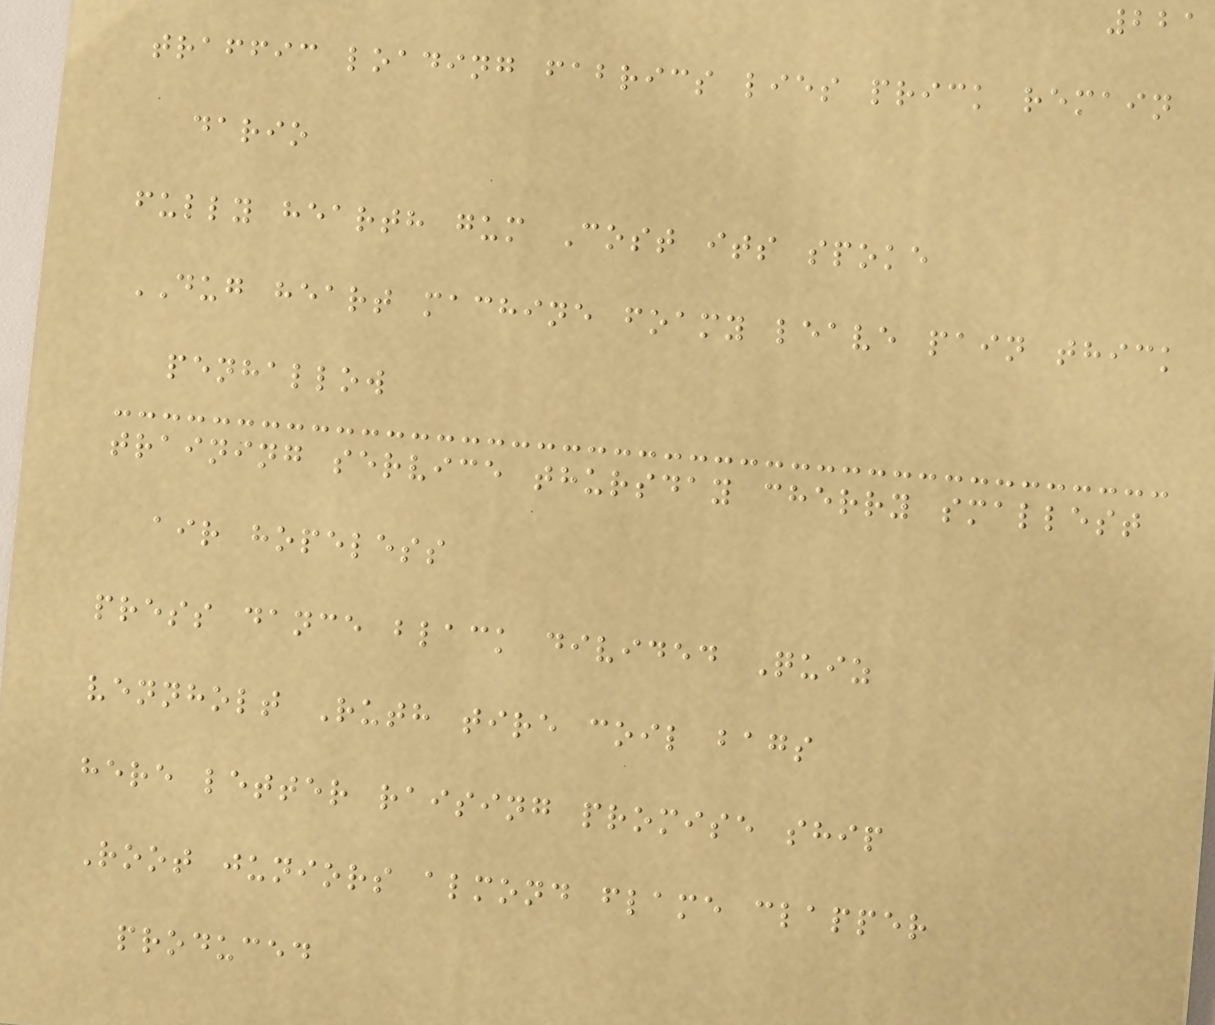221
traffic loading fabrics lies prick remain
dario
fully hearth gum Cost its spoke
DUG heart machine foamy leave pain thick
penhallow
training service thursday cherry smallest
air hopeless
press dance black divided Quiz
vennholt Ruth tire coil bags
here letter raising promise ship
Root juniors almond flame clapper
produced
